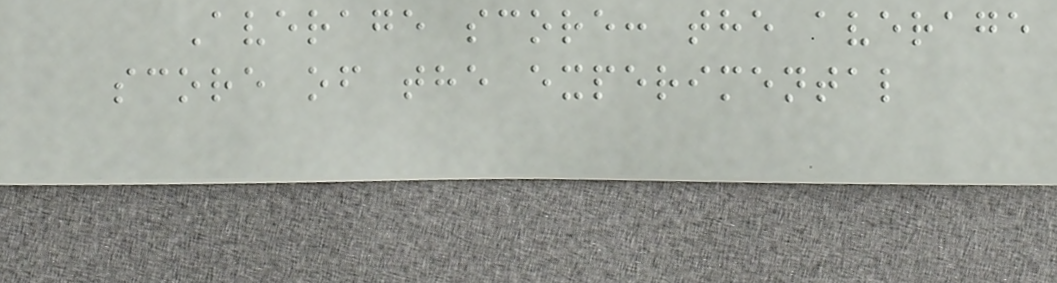Average score: the average
score of the experimental
